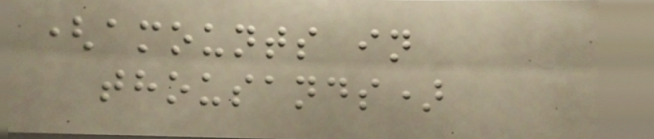(amounts in
thousands)
